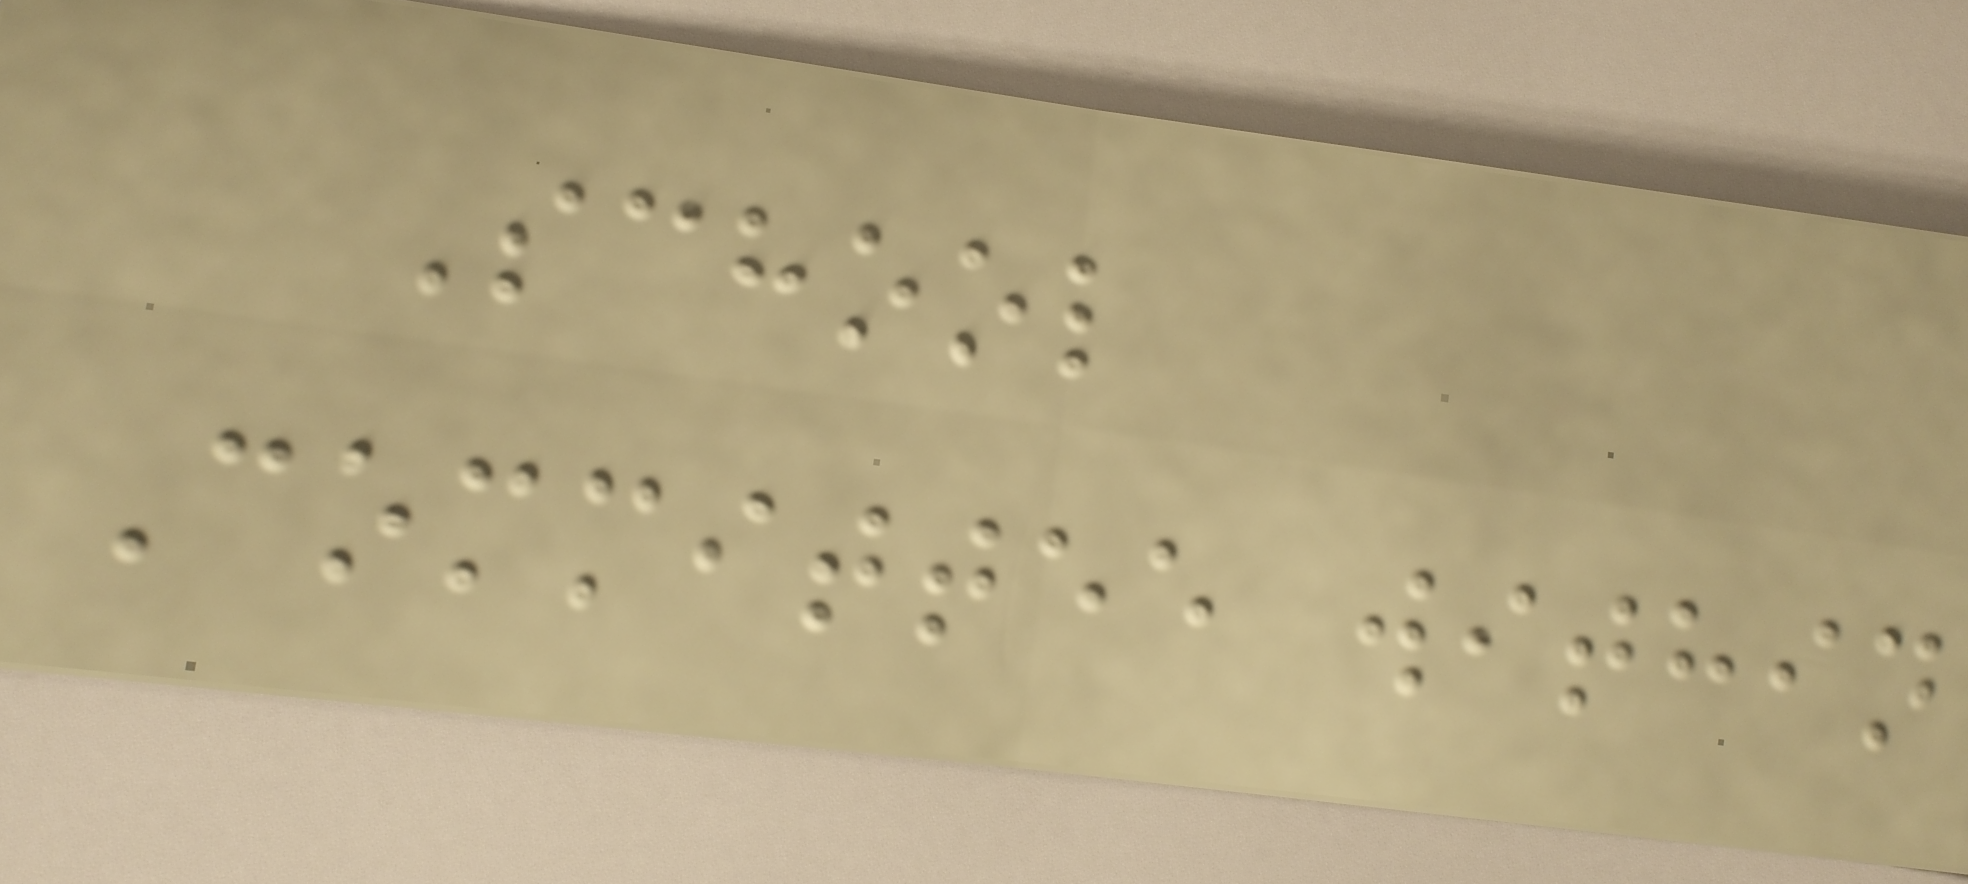School
Committee within
